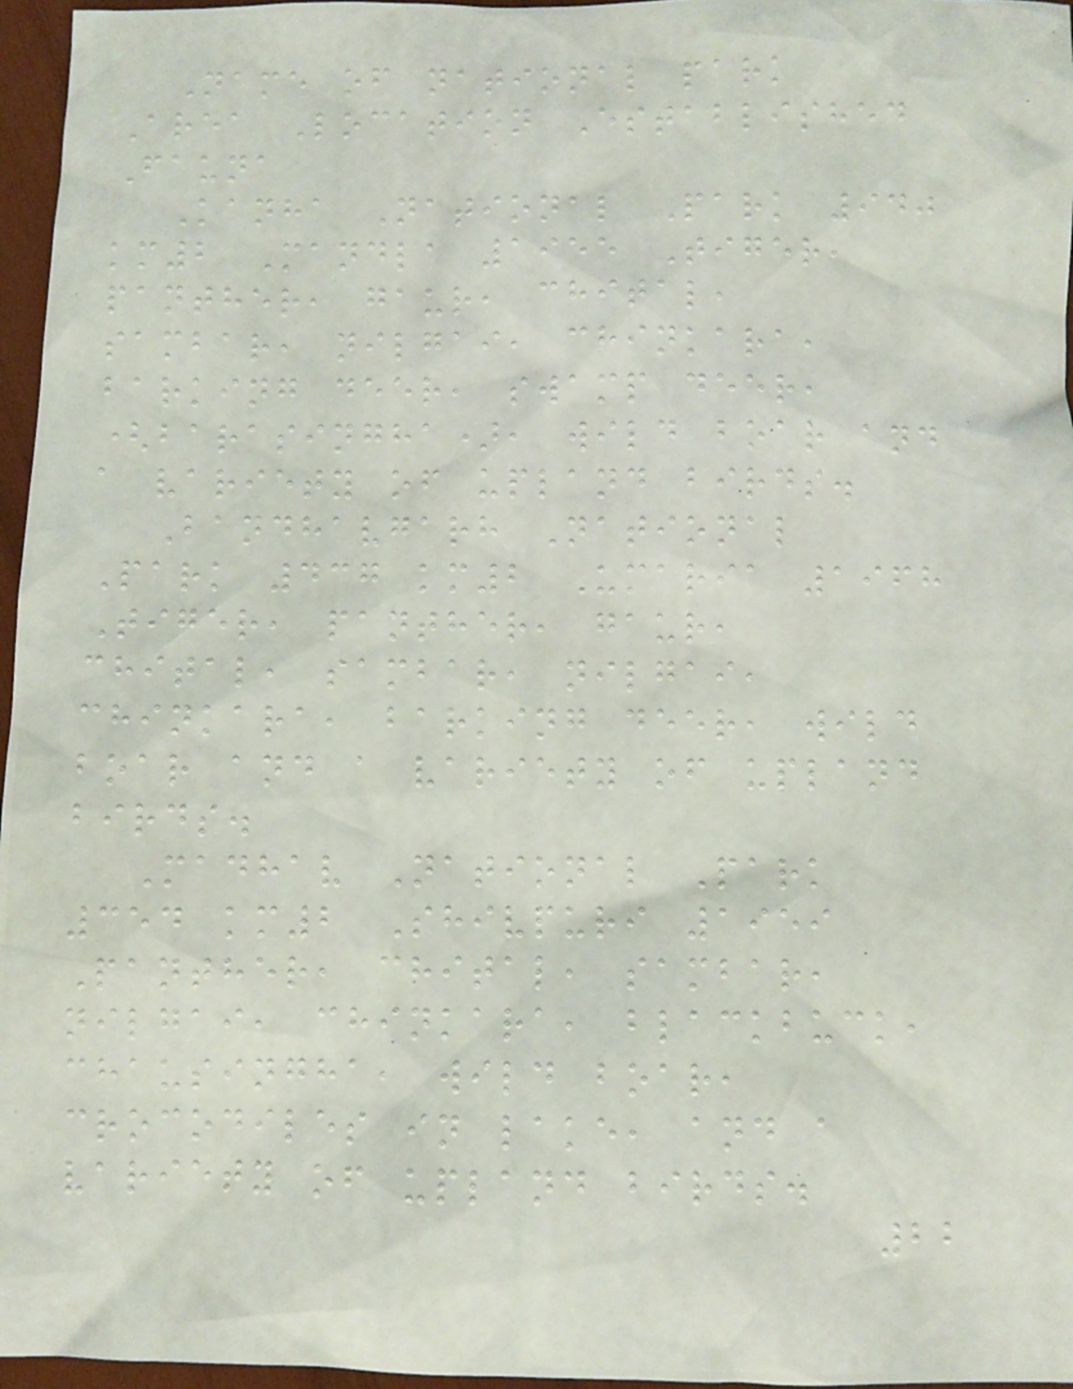Name of national park
Area Location Established
Fauna
Kanha National Park 940
km2 Mandla 1955 Tiger,
panther, gaur, chital,
sambar, nilgai, chinkara,
barking deer, swamp deer,
(barasingha), wild boar and
a variety of upland birds.
Bandhavgarh National
Park 437 km2 Umaria 1968
Tiger, panther, gaur,
chital, sambar, nilgai,
chinkara, barking deer, wild
boar and a variety of upland
birds.
Madhav National Park
354 km2 Shivpuri 1959
Panther, chital, sambar,
nilgai, chinkara, blackbuck,
chausingha, wild boar,
crocodiles in lake, and a
variety of upland birds.
22
